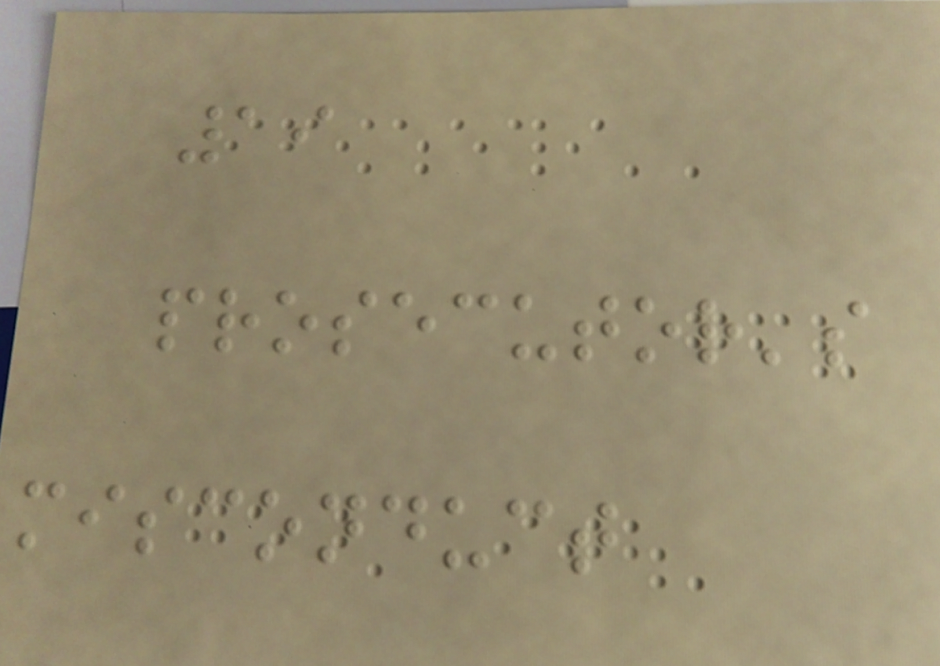19
prosecutor's
misconduct
